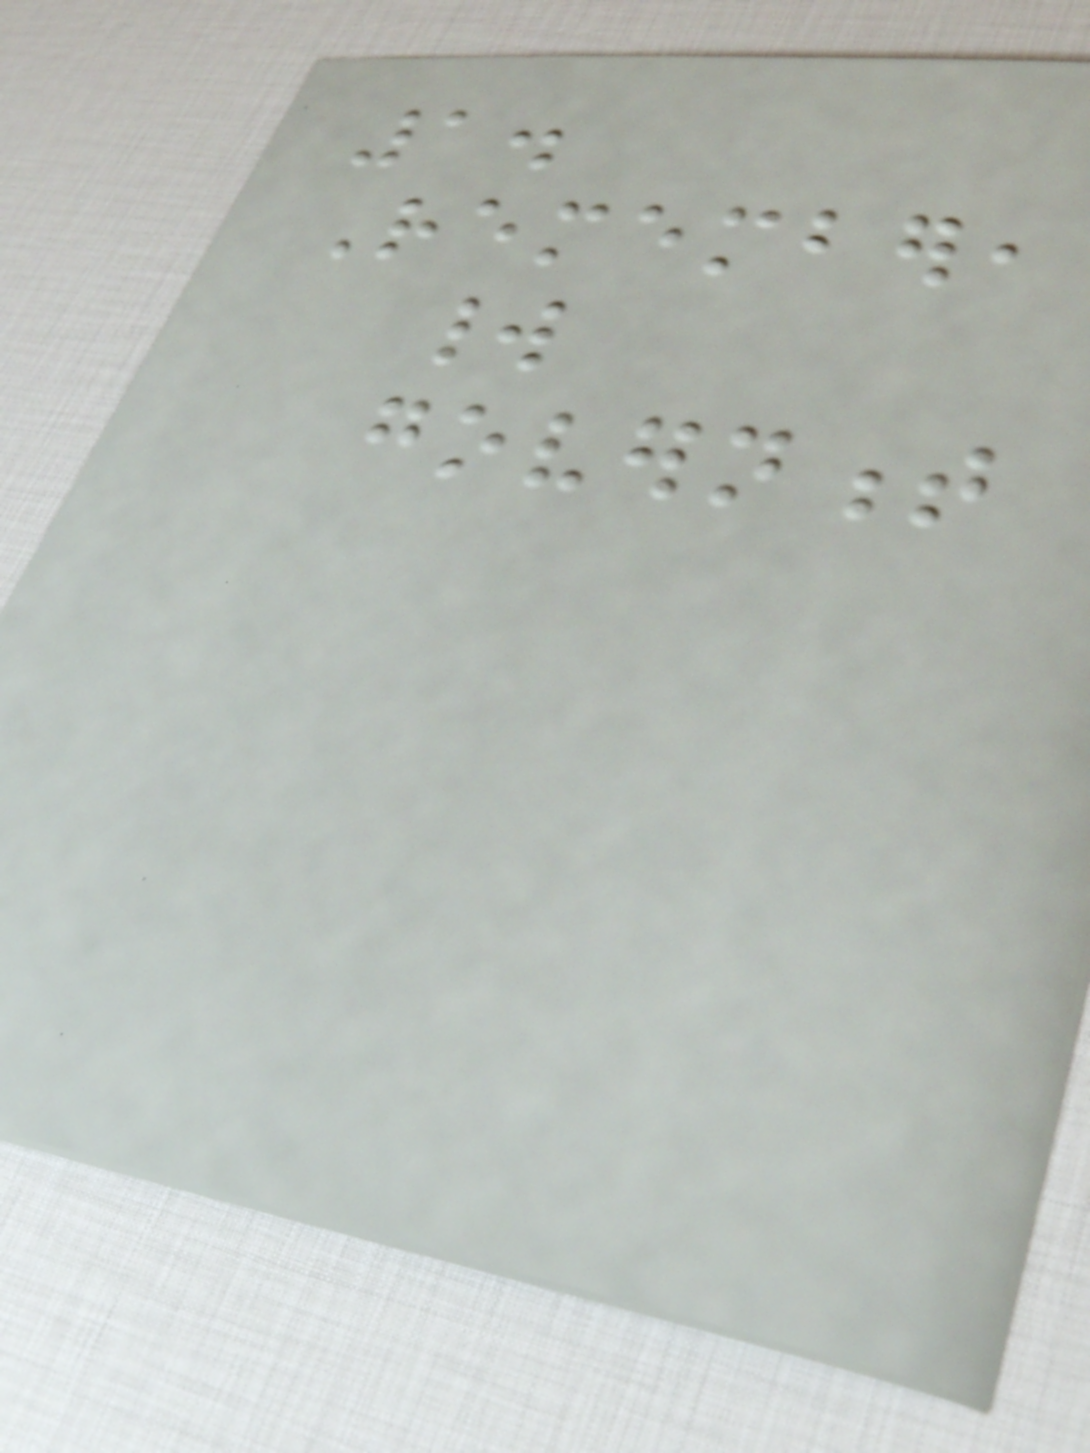1.
Remember,
world
government
